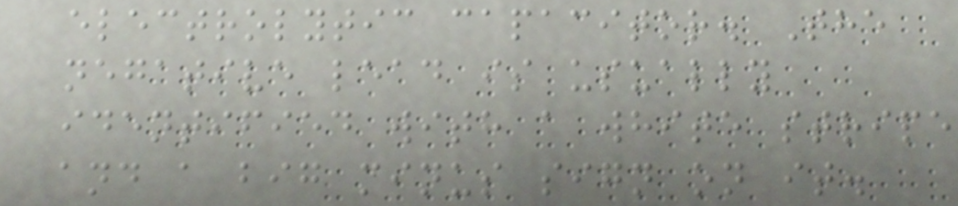electrolytic capacitor. The
negative lead is usually
identified with a white stripe
and a big minus sign on it.
